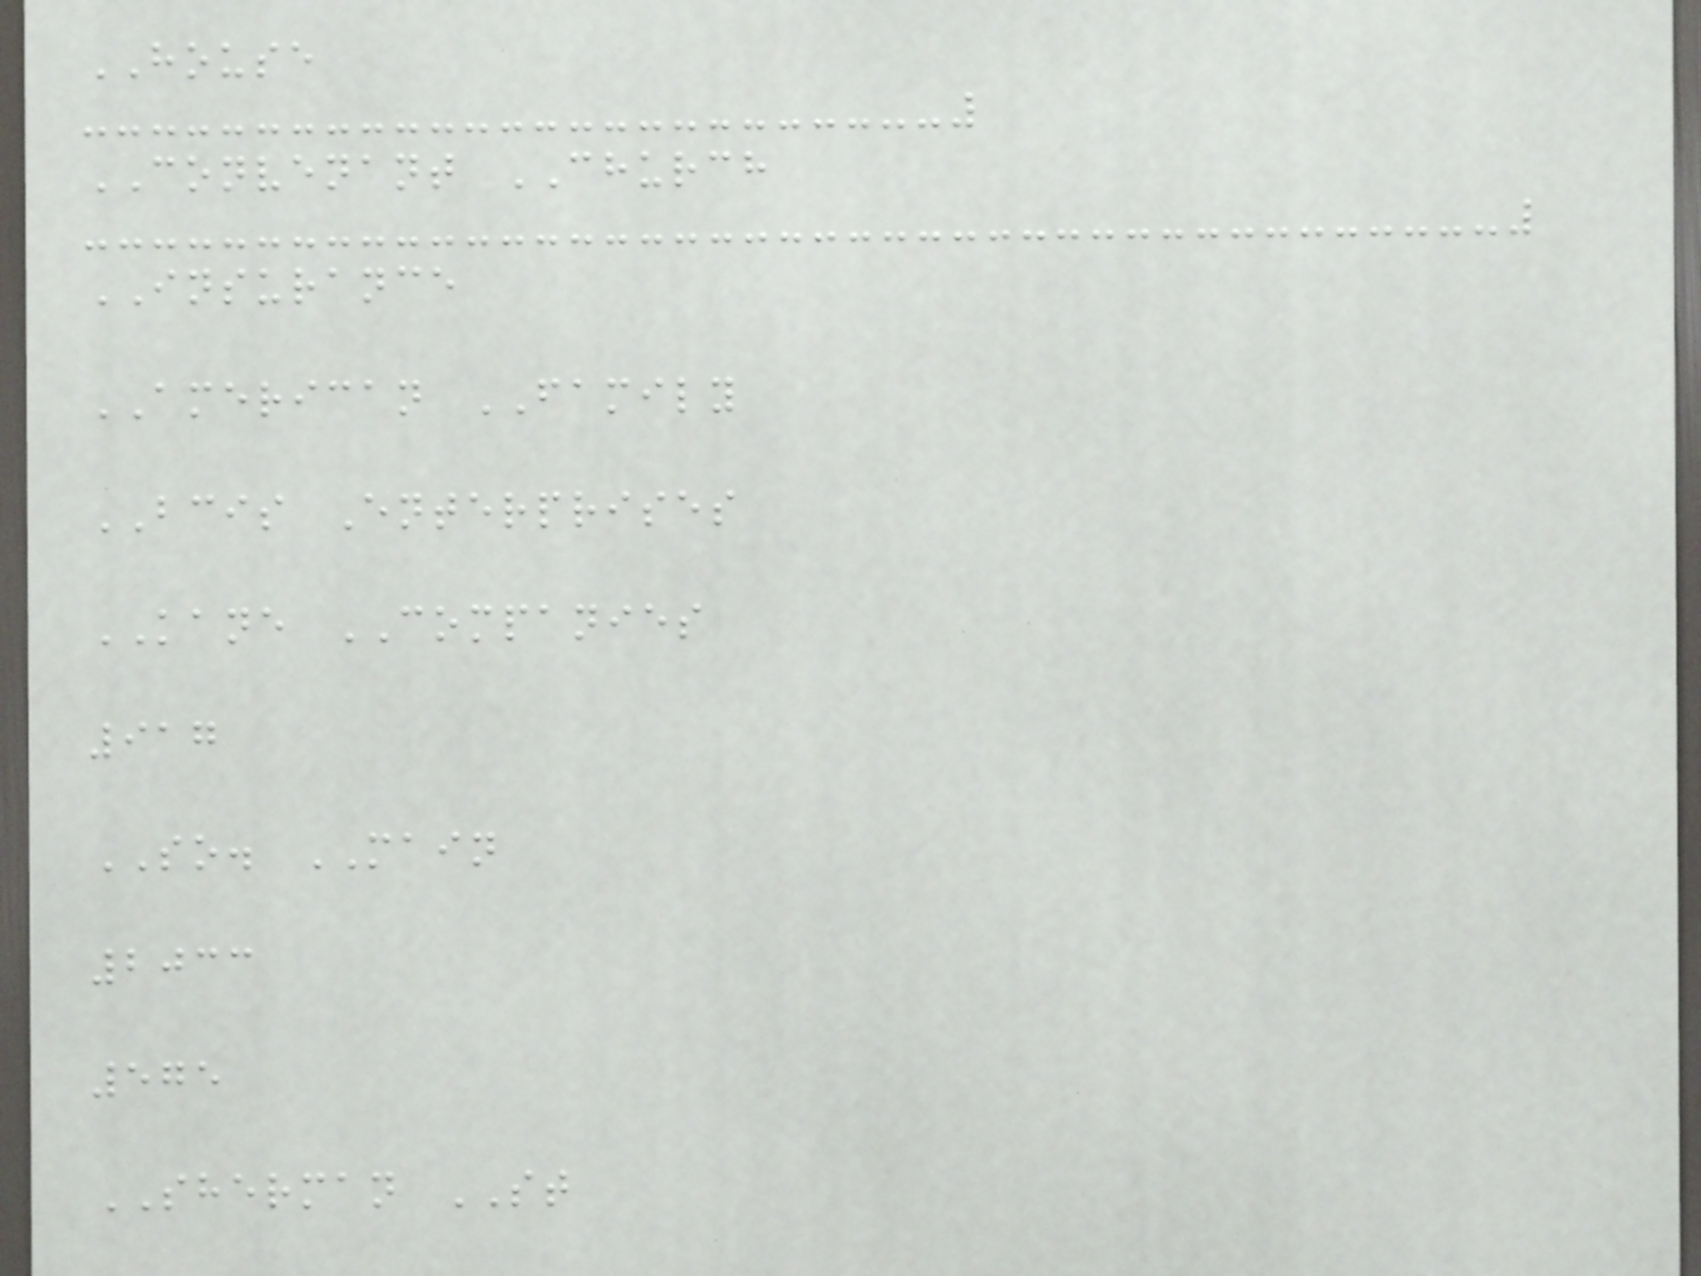HOUSE
CONVENANT CHURCH
INSURANCE
AMERICAN FAMILY
BCIS Enterprises
KANE COMPANIES
917
SO. MAIN
2033
575
SHERMAN ST
